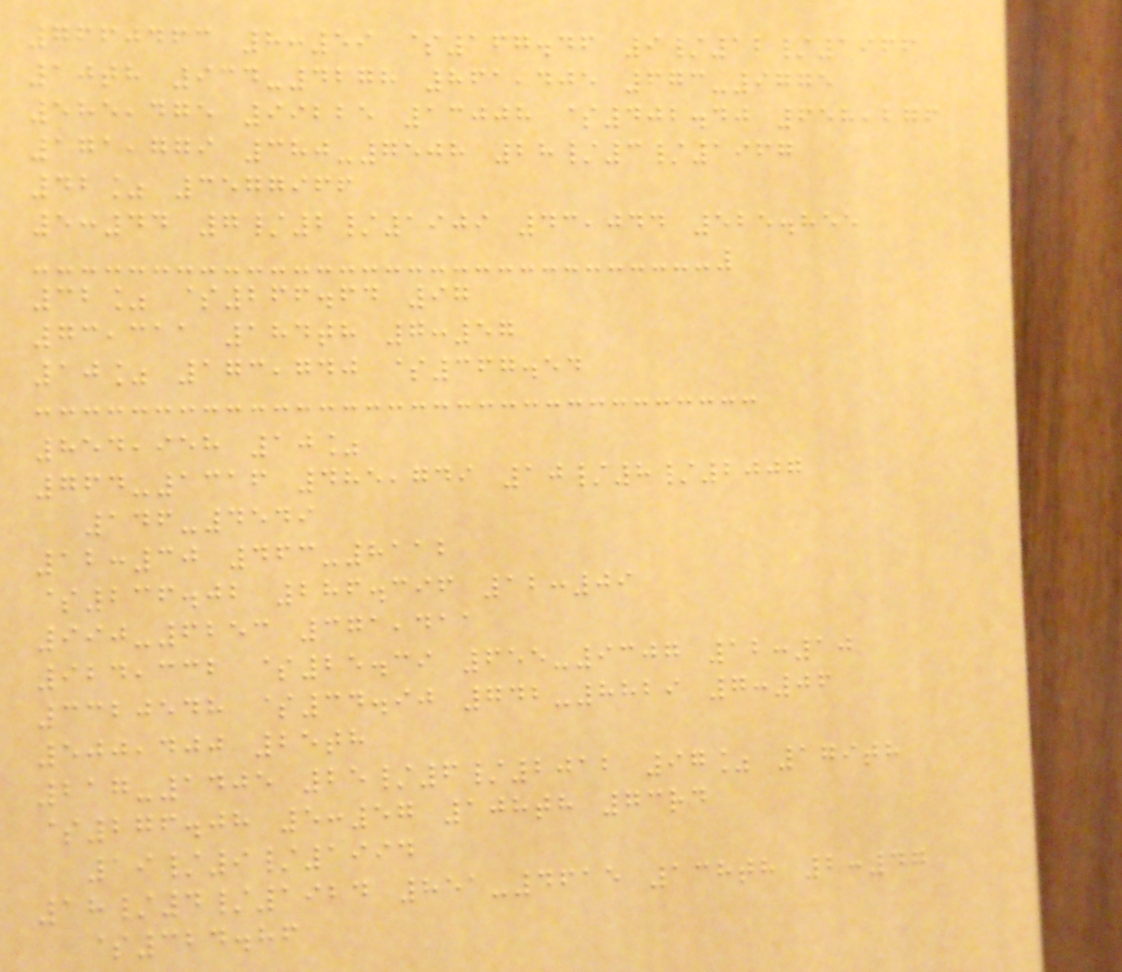7660463 8:59 $167.46 9/12/1966
10th 934-4278 861,405 673-9775
585,475 99225 13008 $402.40 658,276
171,779 380-7508 28/3/1967
42% 3577966
5:44 7/2/1909 43,044 525.855
32% $266.64 97
73,311 184th 7:57
10% 173,740 $367.54
854,958 10%
764-1316 485,749 10/8/2007
146-4549
12:30 463-8112
$236.02 286.396 12:09
990-6253 371,411
924,332 $25.39 655-9307 12:10
3320548 $34.90 742-8829 7:06
500,400 25th
217-1405 25/6/2012 97% 179th
$276.08 5:57 108th 73rd
19/9/1994
18/4/1924 851-4615 138th 2:47
$324.86
